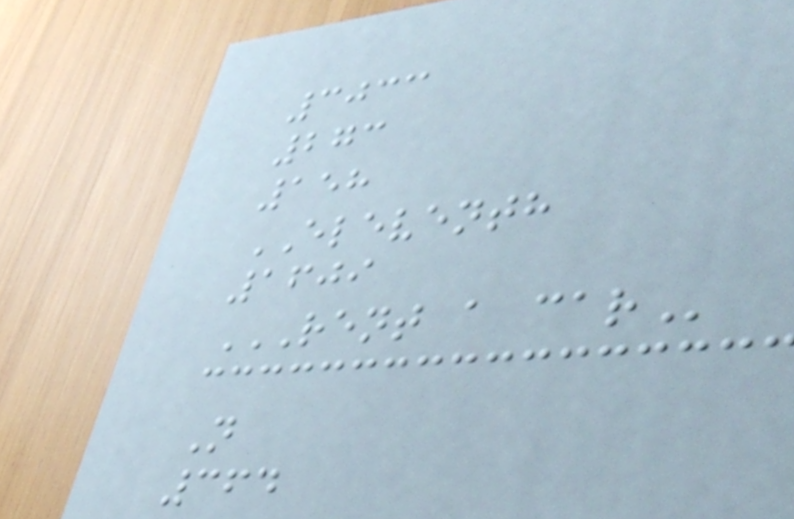3033
273
158
ELEVENTH
1609
RENT A CAR
N
364
